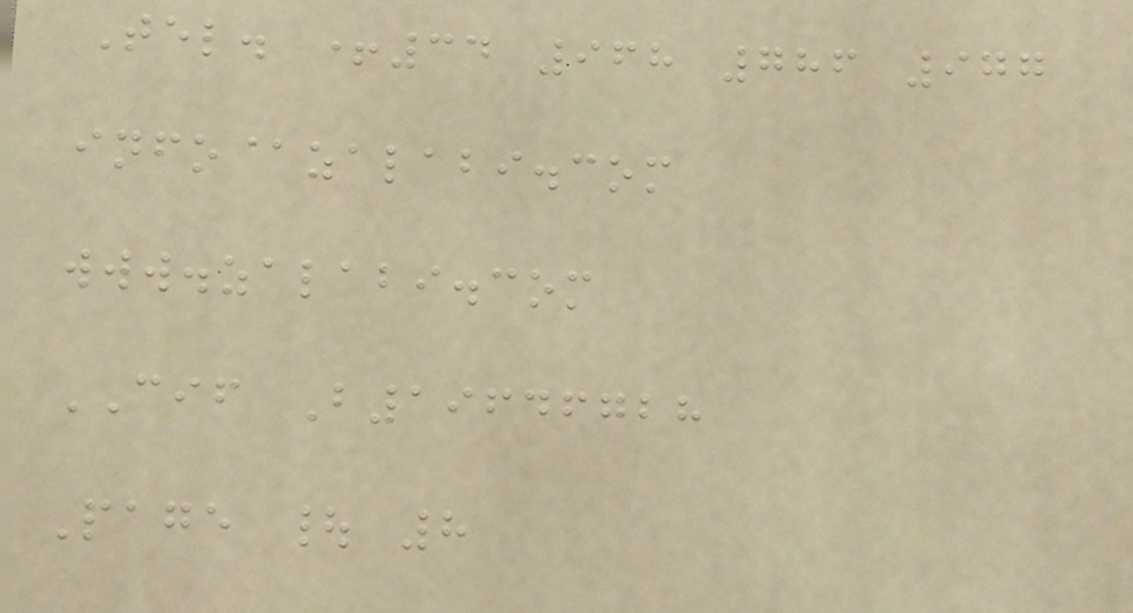Tel. +34 968 786 977
info@zalabi.com
www.zalabi.com
CIF B19646728
Page | 8
